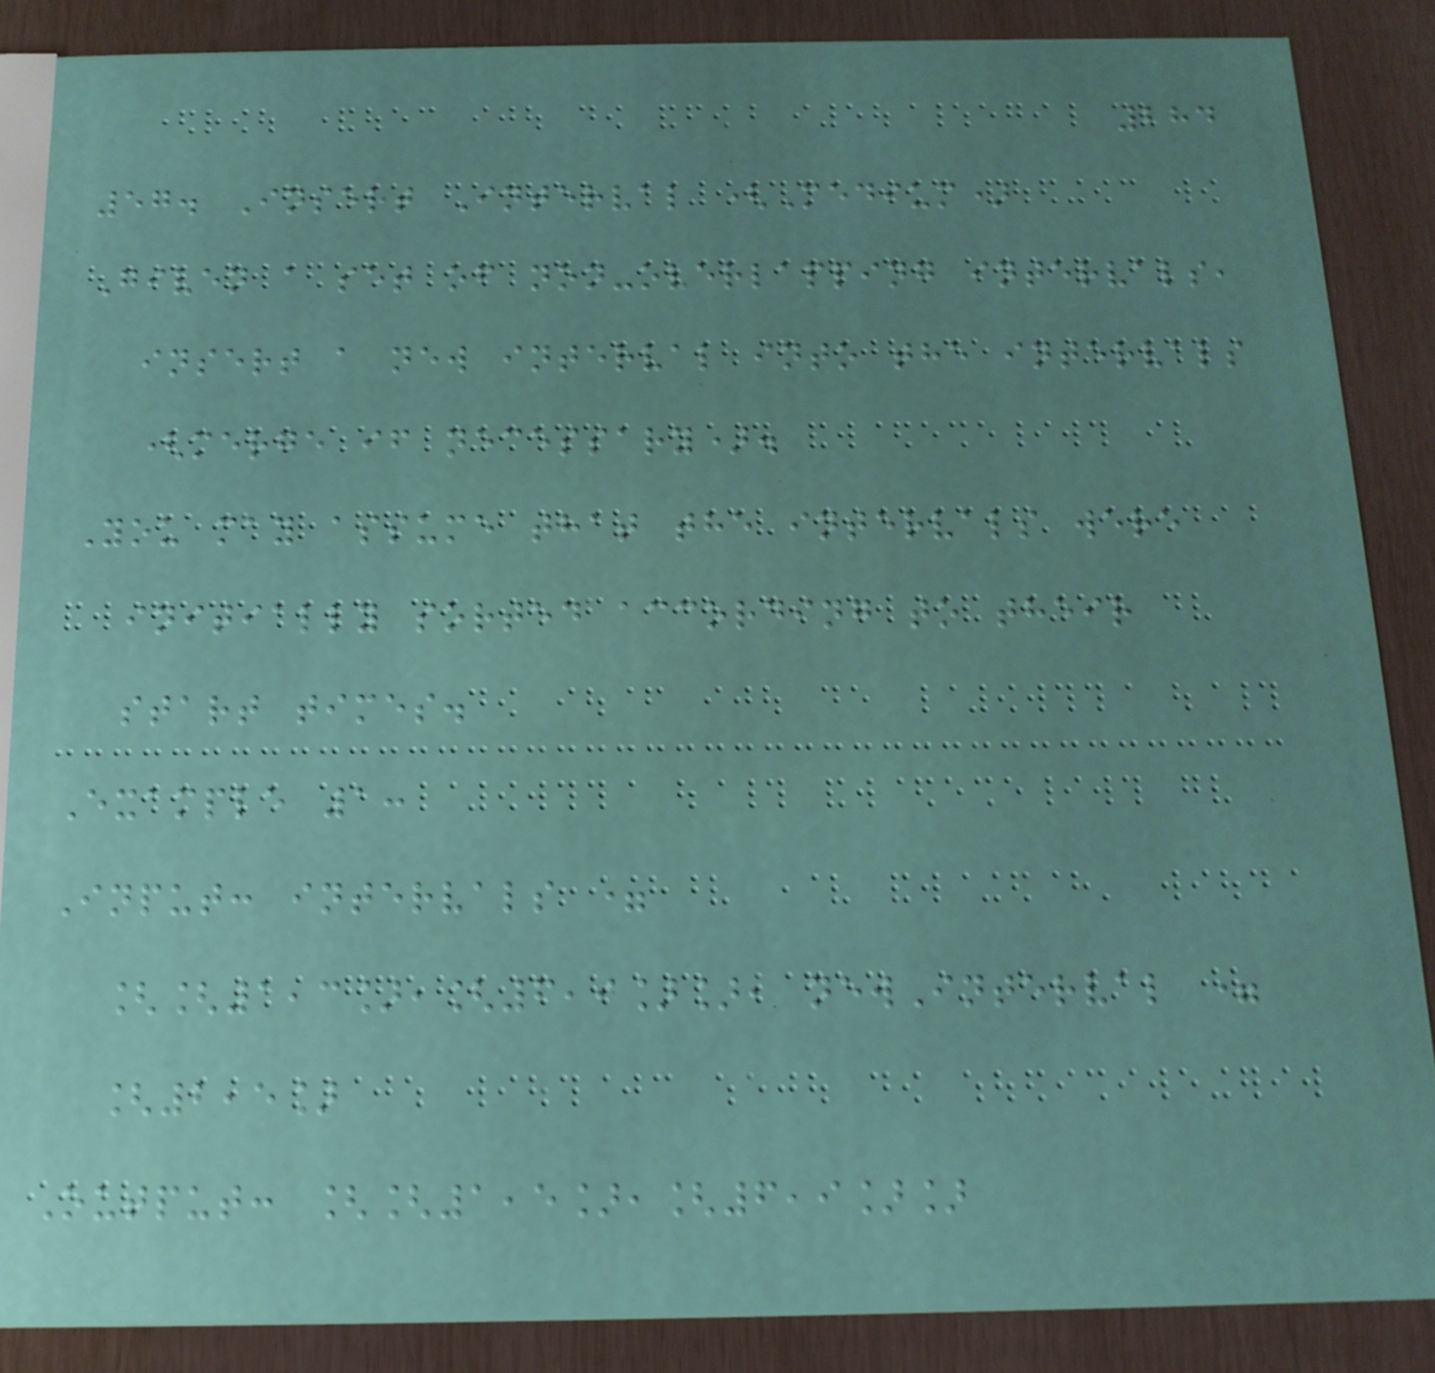284
57. Insert Interval (Medium)
Given a set of non-overlapping intervals,
insert a new interval into the intervals
(merge if necessary).
You may assume that the intervals were
initially sorted according to their
start times.
Example 1:
Input: intervals =
[[1,3],[6,9]], newInterval =
[2,5]
Output: [[1,5],[6,9]]
